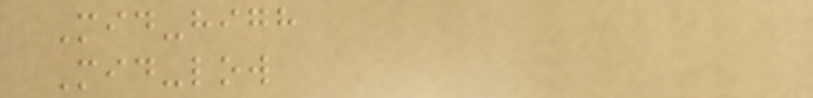Mid-high
Mid-low
